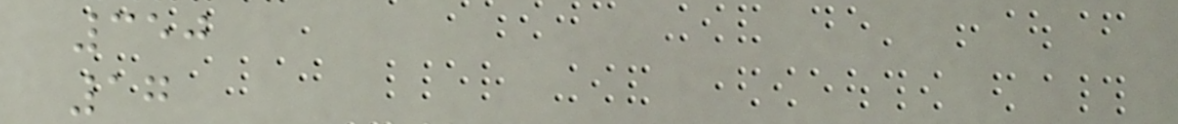350
17
